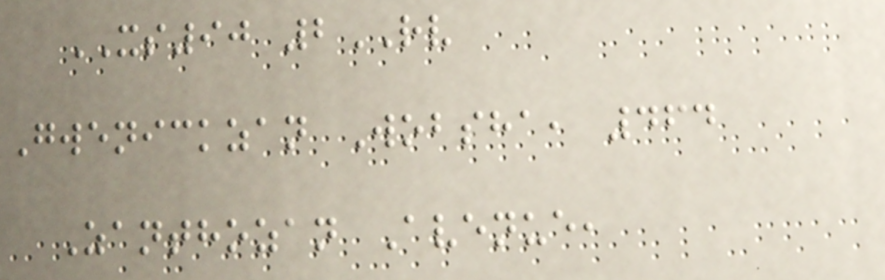XS90 2RV
Gwenickzan Wobsha, 464
Zanthozan Avenue,
